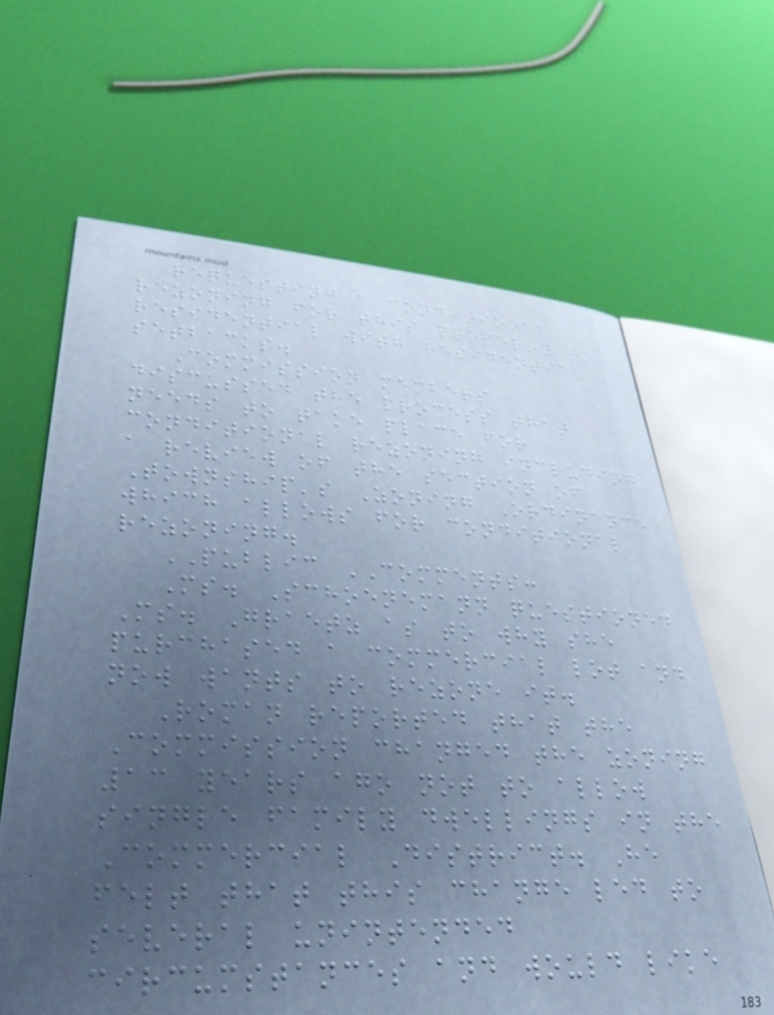requesting a conditional
rezoning for this property to
residential with residential
setbacks.
Commission members
discussed the process that
needs to take place for
conditional rezoning including
a review of the section of
Township's Zoning Ordinance
which allows for conditional
rezoning.
PUBLIC COMMENTS:
Ms. Schoenemann questioned
Ms. Graetz as to why she
purchased a commercial lot and
now wants to rezone it.
Roman reported that the
Commission changed the zoning
13 years ago not to allow
single family dwellings in the
Commercial District. He
felt that this change led to
several unintended
circumstances and would like
